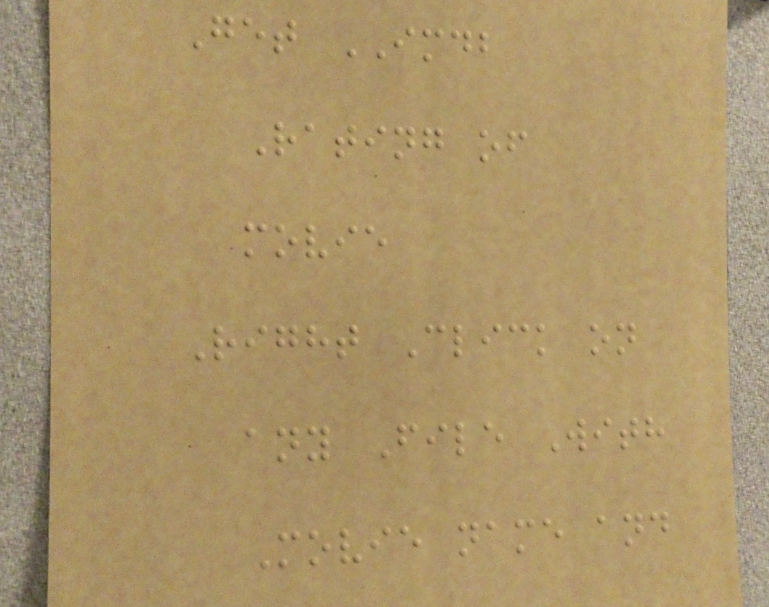Get IMDB
Rating of
movie
Right Click on
any File With
Movie name and
